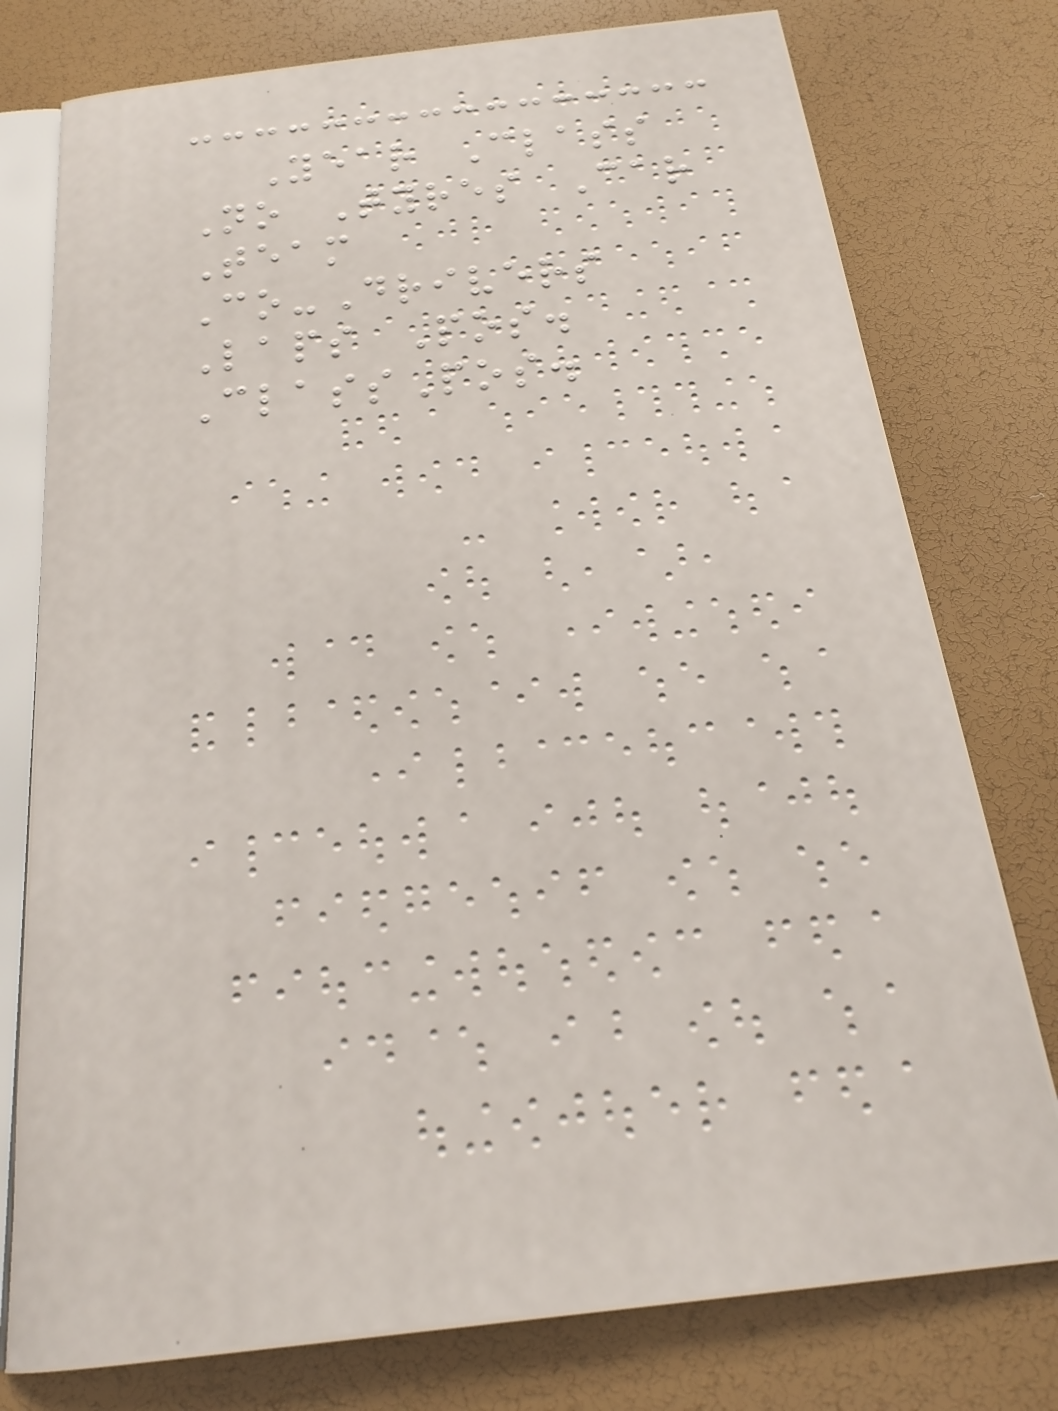Year Class
No Tyres Car
Team
Co-Drivers
Laps Pos.
ClassPos.
